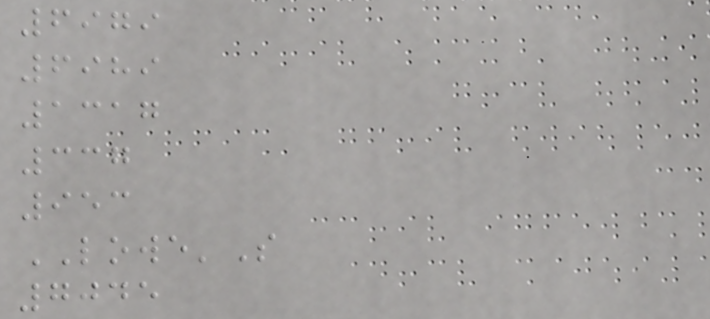6979
6989
1317
337
953
LOWE'S
7045
